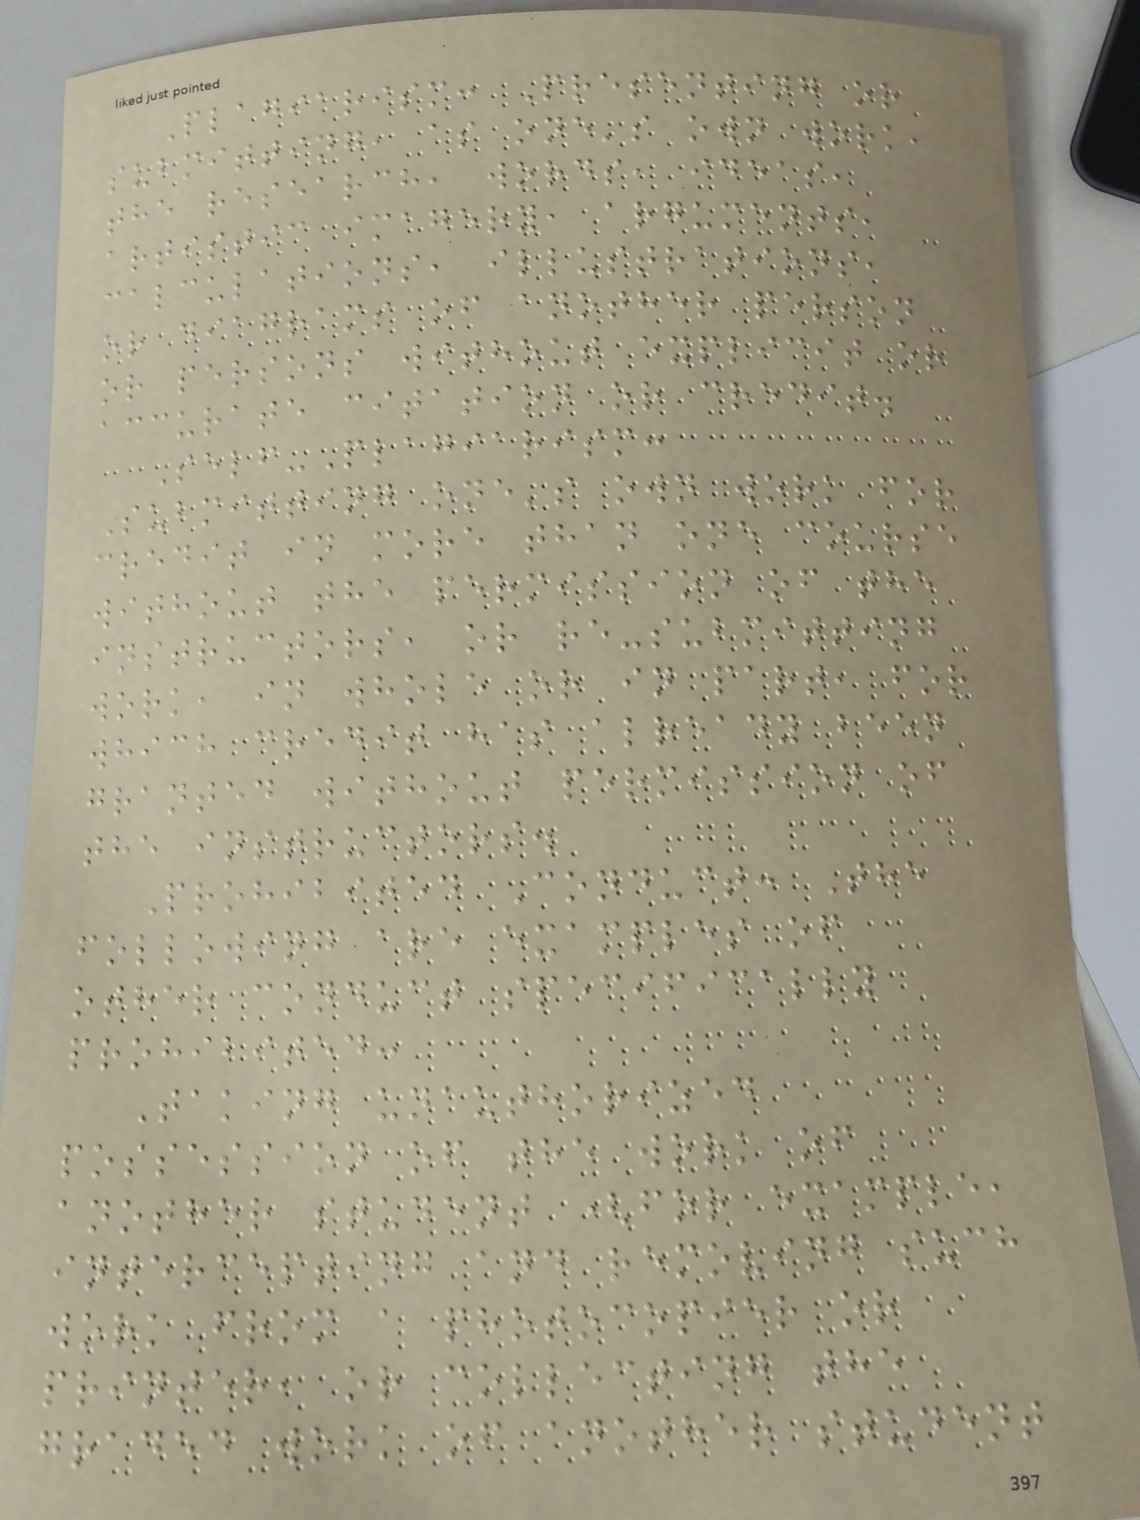Plagiarism: Presenting or
submitting, as one's own work,
the research, words, ideas,
artistic imagery, arguments,
calculations, illustrations,
or diagrams of another person
or persons without explicit or
accurate citation or credit.
Self-Plagiarism:
Submitting one's own work for
credit in more than one course
without the permission of the
instructors, or re-submitting
work, in whole or in part, for
which credit has already been
granted without permission of
the instructors.
Prohibited Conduct: The
following are examples of
other conduct specifically
prohibited:
Taking unauthorized
possession of the work of
another student (for example,
intercepting and removing such
work from a photocopier or
printer, or collecting the
graded work of another student
